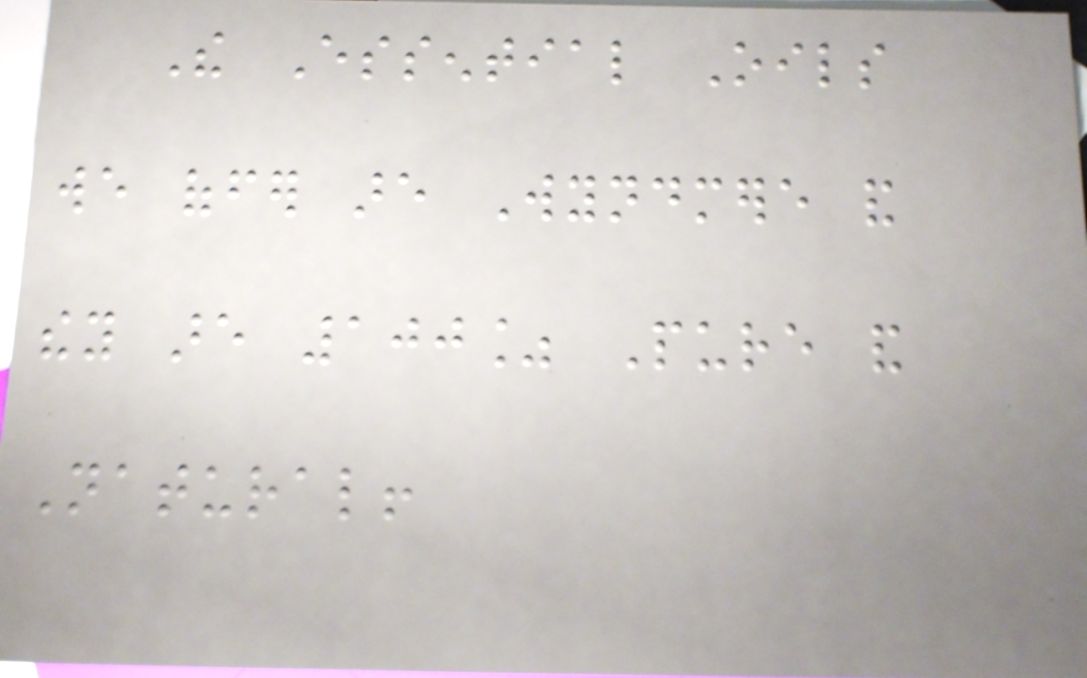The Essential Oils
we offer are Wyndmere and
they are 100% Pure and
Natural!
